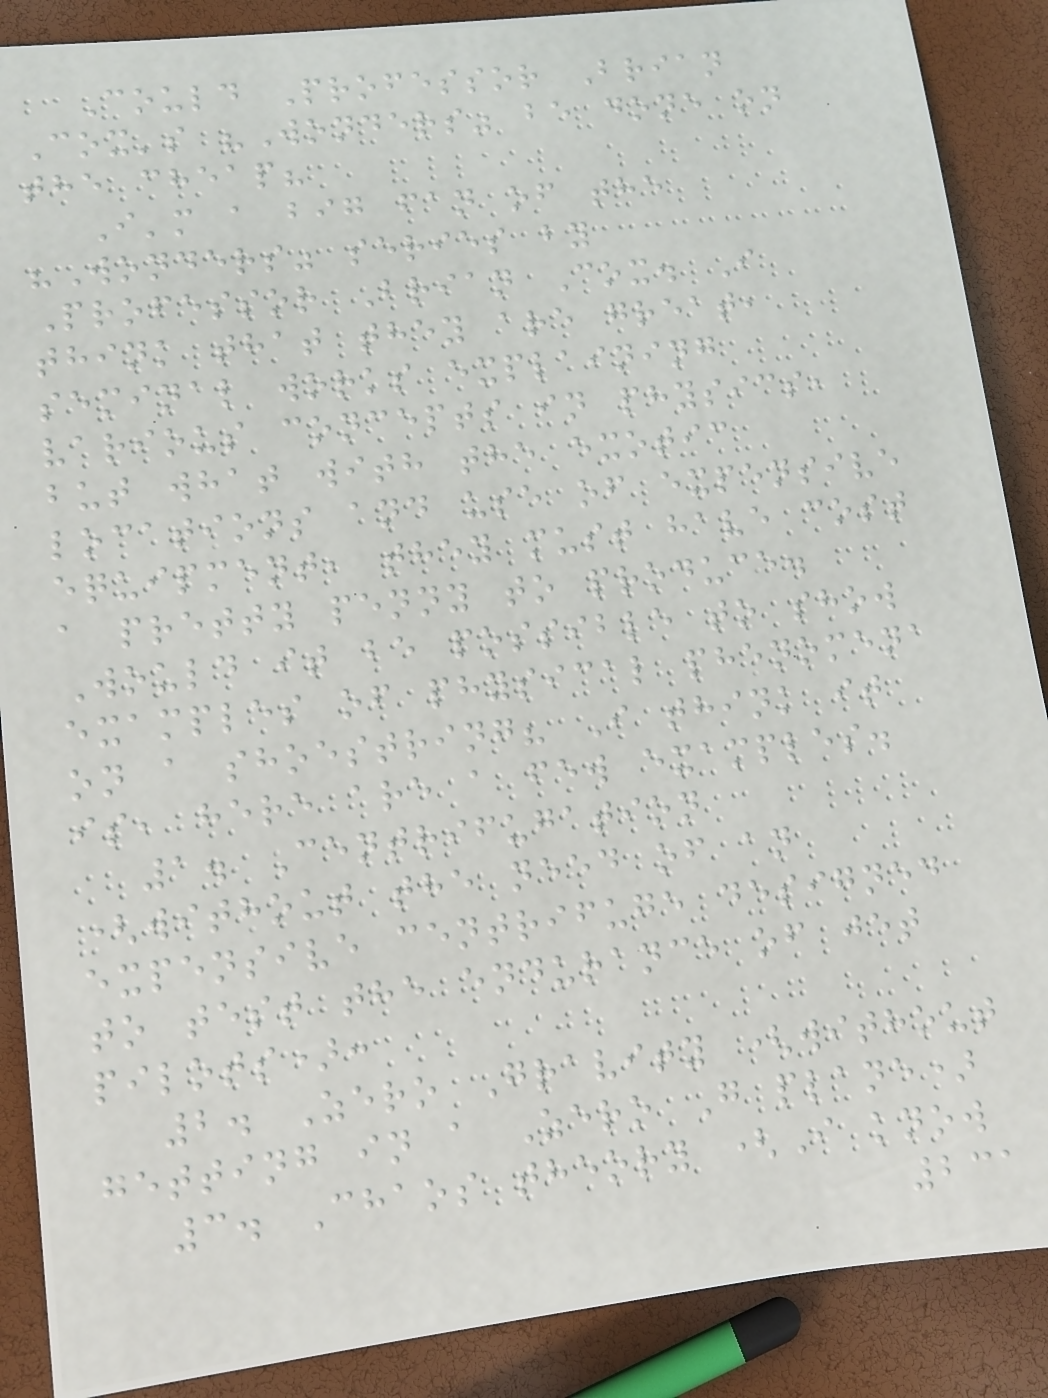Could Professor Brian
Cox's "Wonders" be done on
the cheap?
I'm a big fan of the
"Wonders" series by
Professor Brian Cox. I
think that they are great,
seminal works explaining
various concepts in physics,
but what with the exotic
locations and use of expensive
equipment, they must have cost
a pretty penny to produce.
Would it be possible to show
examples of physical phenomena
on a shoestring? I think it
is, here are a few examples.
1. Centrifugation
(without the need of an
expensive centrifuge designed
to test the endurance of jet
pilots):
2. Zero Gravity (without
getting in a Zero G plane)
3. Chaos theory (I know
231
